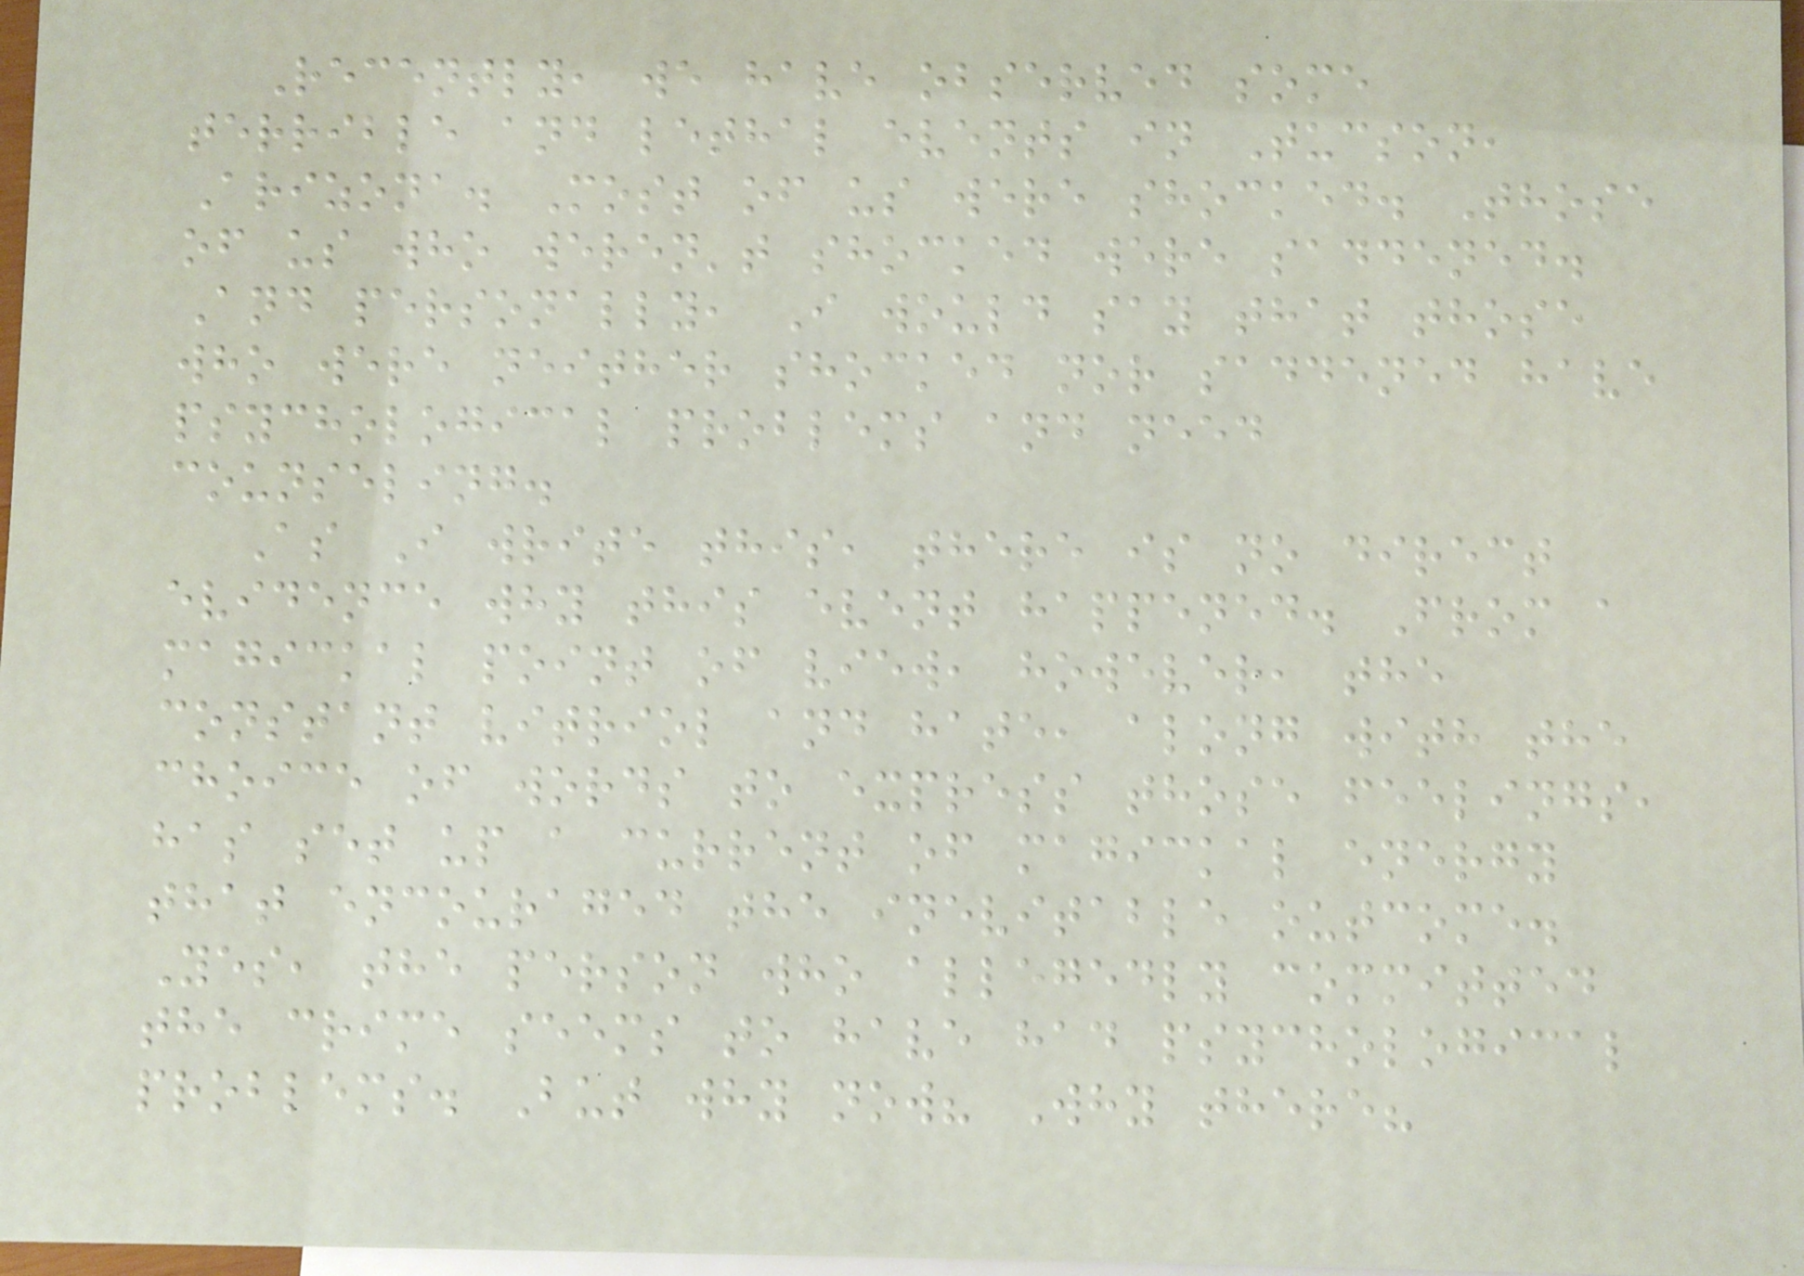Recently, we have observed some
terrible and lethal events in Tucson,
Arizona. Most of us were shocked. Those
of us who weren't shocked were saddened.
And personally, I would say that those
who were neither shocked nor saddened have
psychological problems and need
counseling.
As I write this, there is no direct
evidence why this event happened. From a
magickal point of view, however, the
constant vitriol and hate, along with the
choice of words to express those feelings,
has set up a current of magickal energy
that encouraged the inevitable outcome.
Yes, the person who allegedly committed
the crime seems to have had psychological
problems. But why now? Why there?
